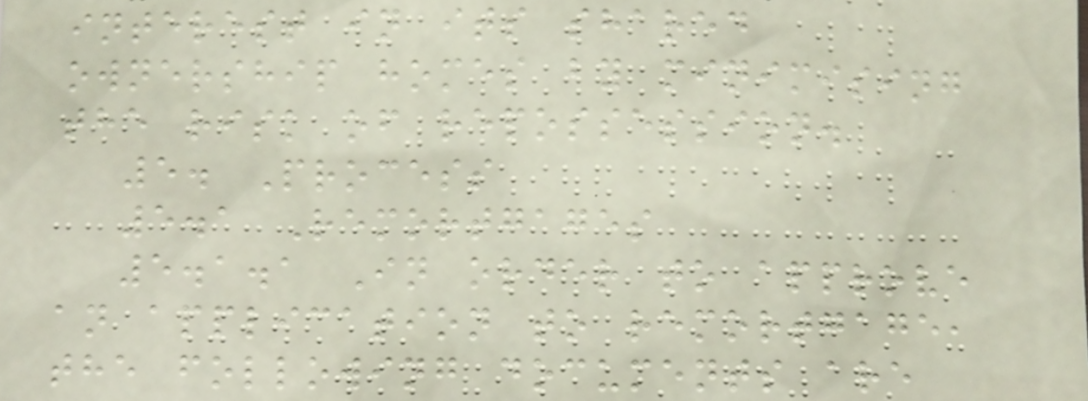interest in its shared
ownership homes by minimising
the risk of repossession.
5. Process
5.1 Remortgages
5.1.1 In order to approve
an application to remortgage,
the following documents are
